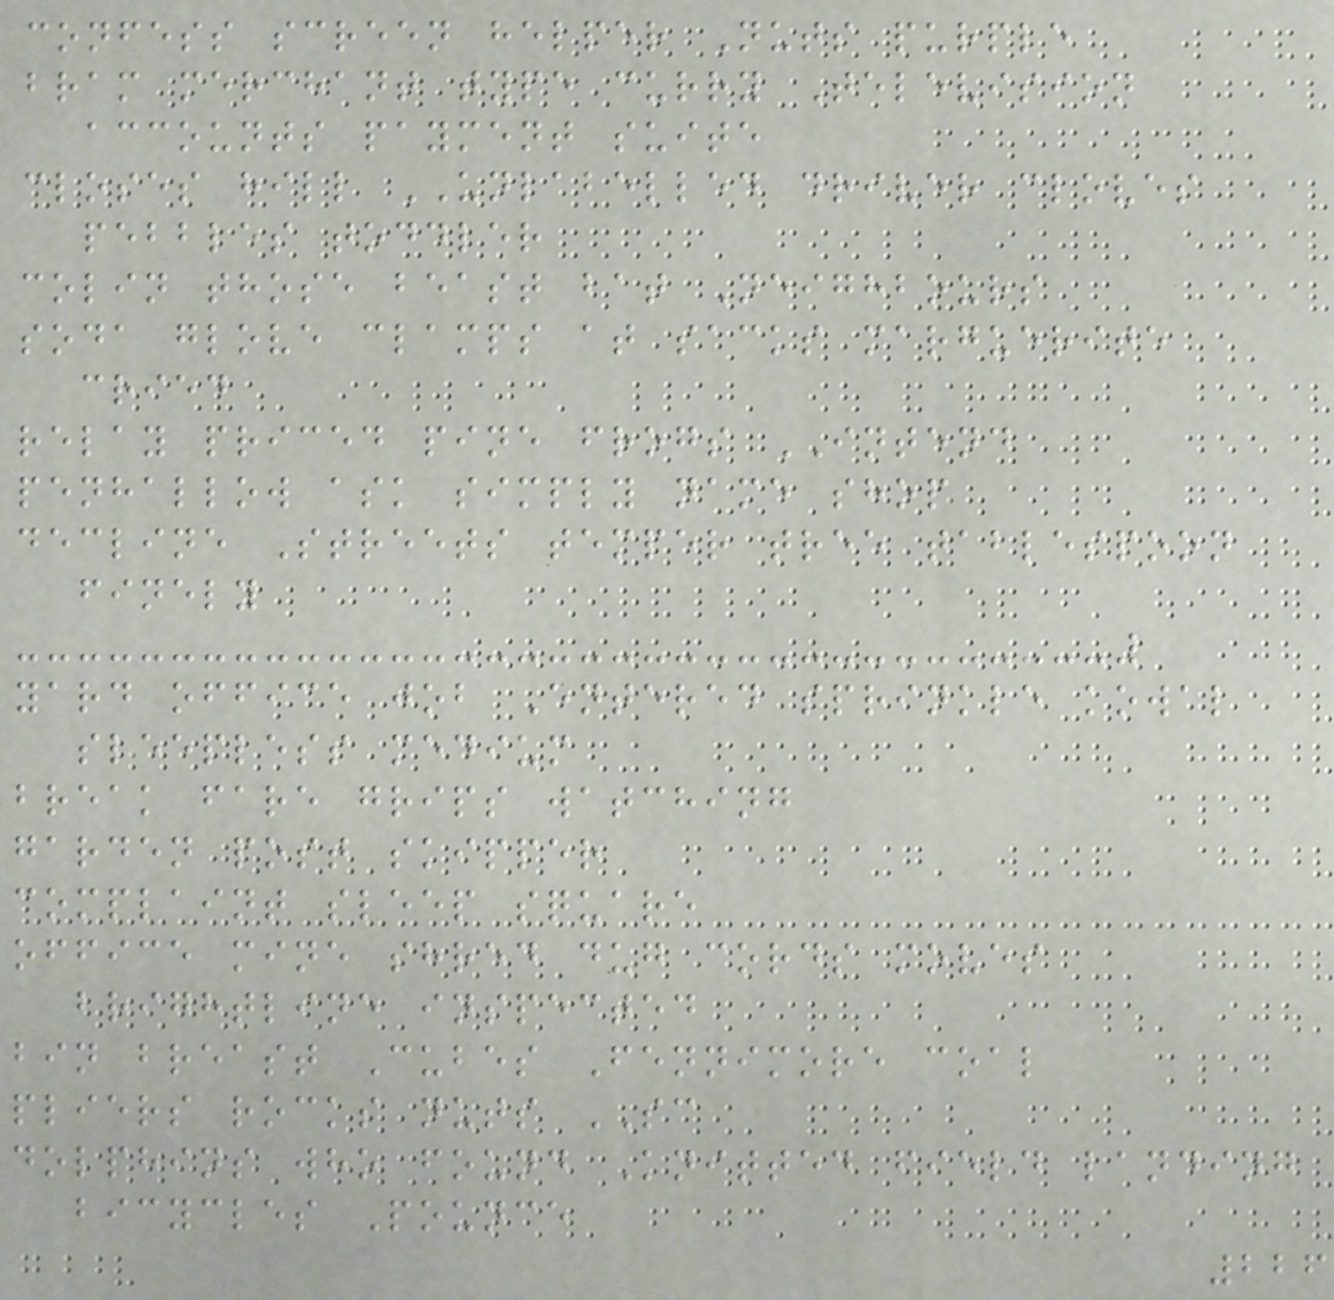confess screen helper Nuts purple
bram merchant type curry Television
accounts payment suite
closes hill UNLABELLED driver cloves
pebbles toddler
colin those beast bat Neighbours
soda glove clamps at sacks marguerite
cried
relay priced pine frogs INTEND
penhallow ask simply name shop
decline Streets temper tree tablespoon
finely
yard office job Entered sprinkle kowal
sleepless medium
break fare grips watching
garden post skipper
complaint sleep square
office mine shred dug cords moves
brightline inspected
bin breast Cubes Fennimore coal
pliers rocks nuts SC
dolphins who found Knitted field landing
bicycles Pounce
226
